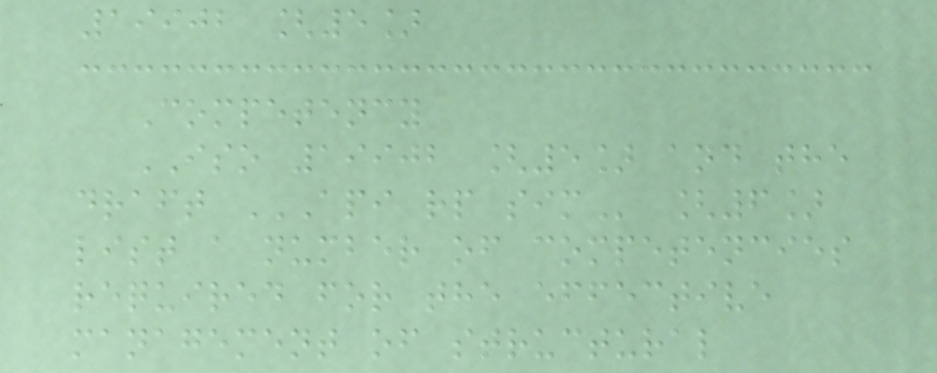19902 [5]
Competency
ISO 19902 [5] and the
draft API RP SIM [6]
list a number of competencies
required for the effective
management of structural
